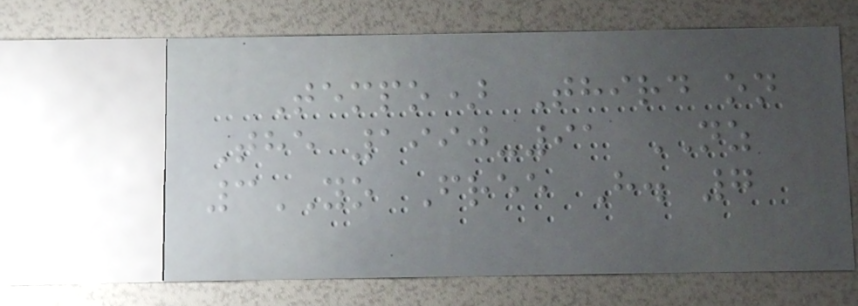Tempo) Third on
The 1990-91 NZ
3YO Free H. 7
